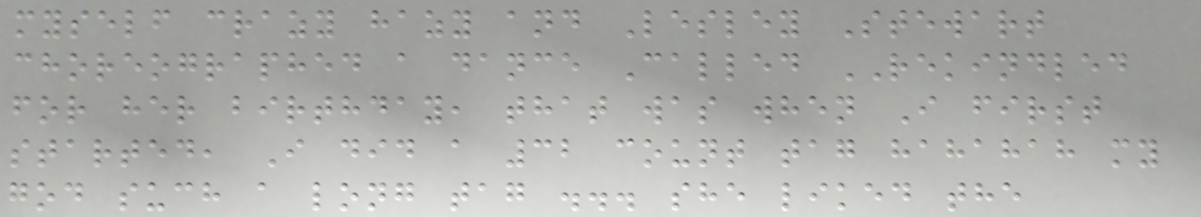myself crazy hazy and Lesley Stewart
choreographed a dance Called REKINDLED
for her birthday, that was when I first
started, I did a 32 count tag hahahah my
god such a long tag ... she liked the
